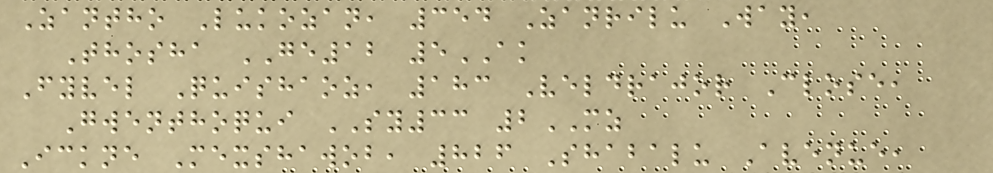Zantho Lukozan, 354 Zanrilu Way,
Thosha GE12 5AK
Fyvel Quishaoz, 183 Veldrajor Close,
Gwenthoqui SY33 2MZ
Ickne Mexshawob, 826 Shabalu Avenue,
